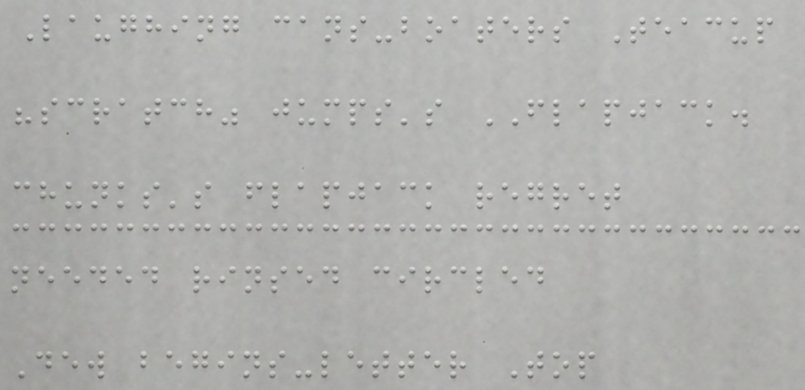Laughing cans-boaters Teacup
"scratch" jumps's FLAPJACK.
chunks's flapjack regret
needed rinsed circled
Dew begins-letter Top
